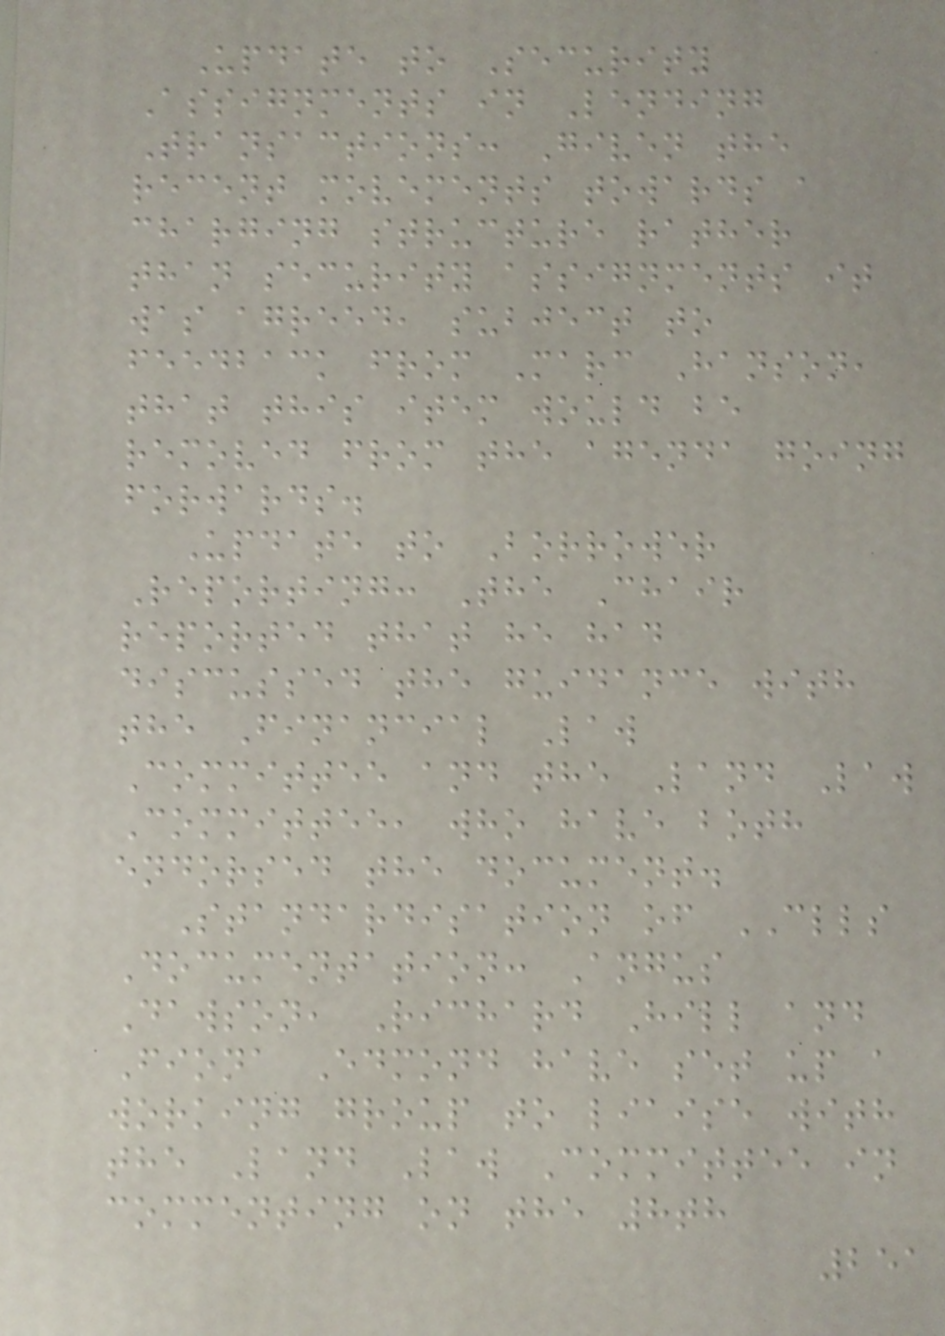Update to Security
Assignments in Lending
Transactions: Given the
recent movements towards a
charging structure rather
than security assignments it
was agreed, subject to
feedback from Marc Hanson,
that this item would be
removed from the agenda going
forwards.
Update to Borrower
Reporting: The Chair
reported that he had
discussed the guidance with
the Financial Law
Committee and the Land Law
Committee, who have both
endorsed the document.
Standardisation of CLLS
Documentation: Angus
Dawson, Richard Hill and
Fiona Edmond have set up a
working group to liaise with
the Land Law Committee in
commenting on the 8th
251
